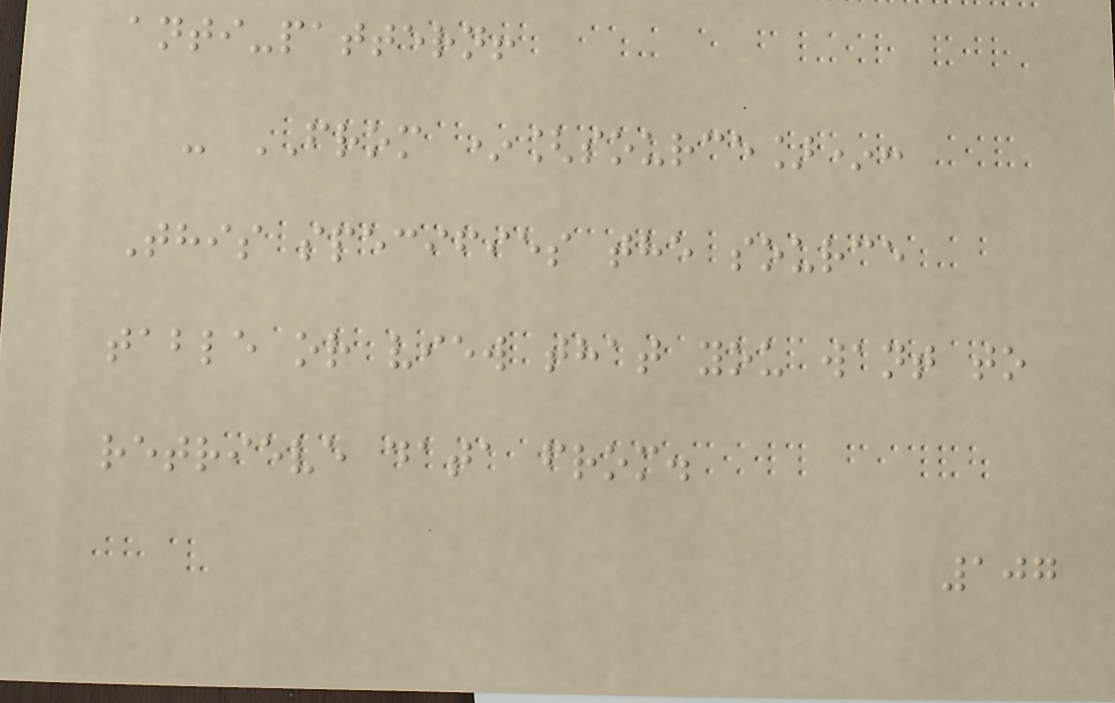anti-pattern!
- FROM *[source]*:
This specifies the source
table or view that you want to
retrieve data from.
107
